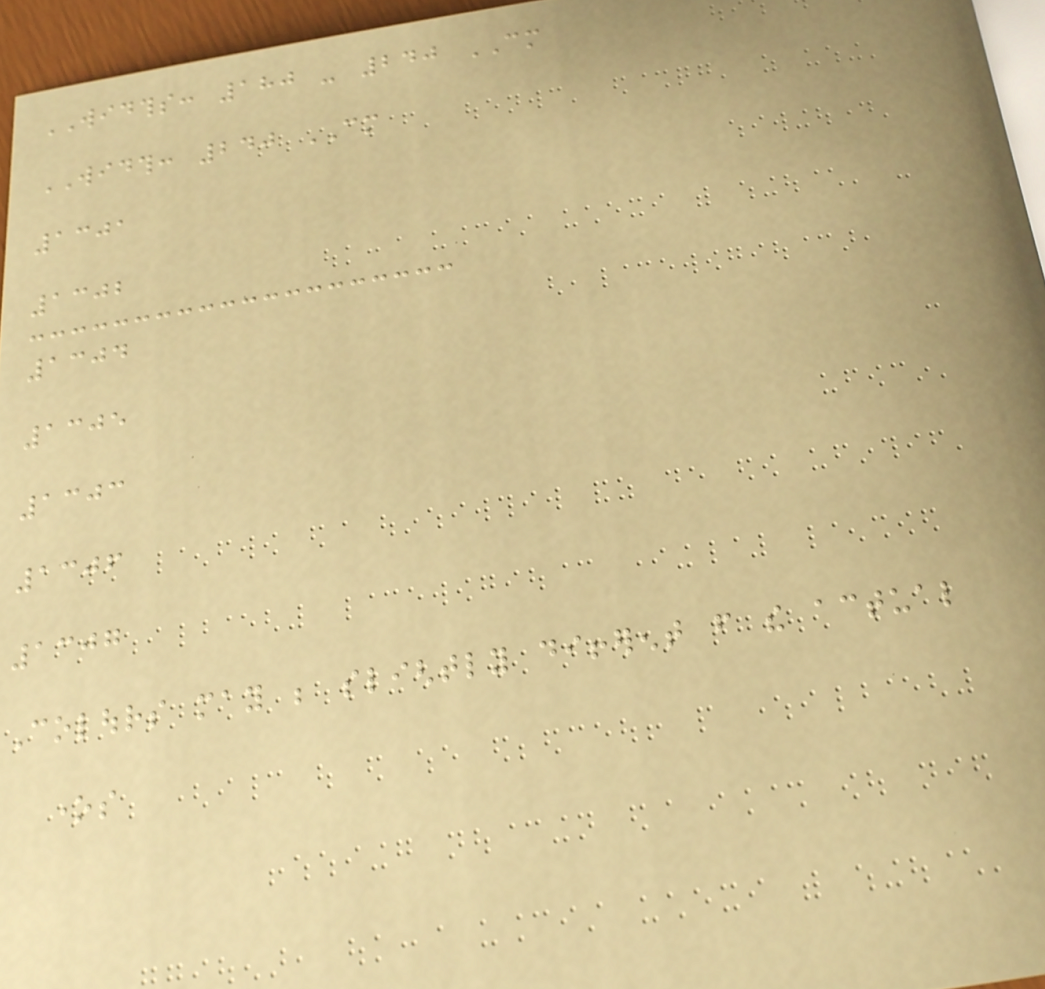WIDTHS: 180 - 240 CM
WIDTH: 240 CM
1301
1302
1304
1305
1303
1306
1307
Colours may be slightly different from the actual
ones
